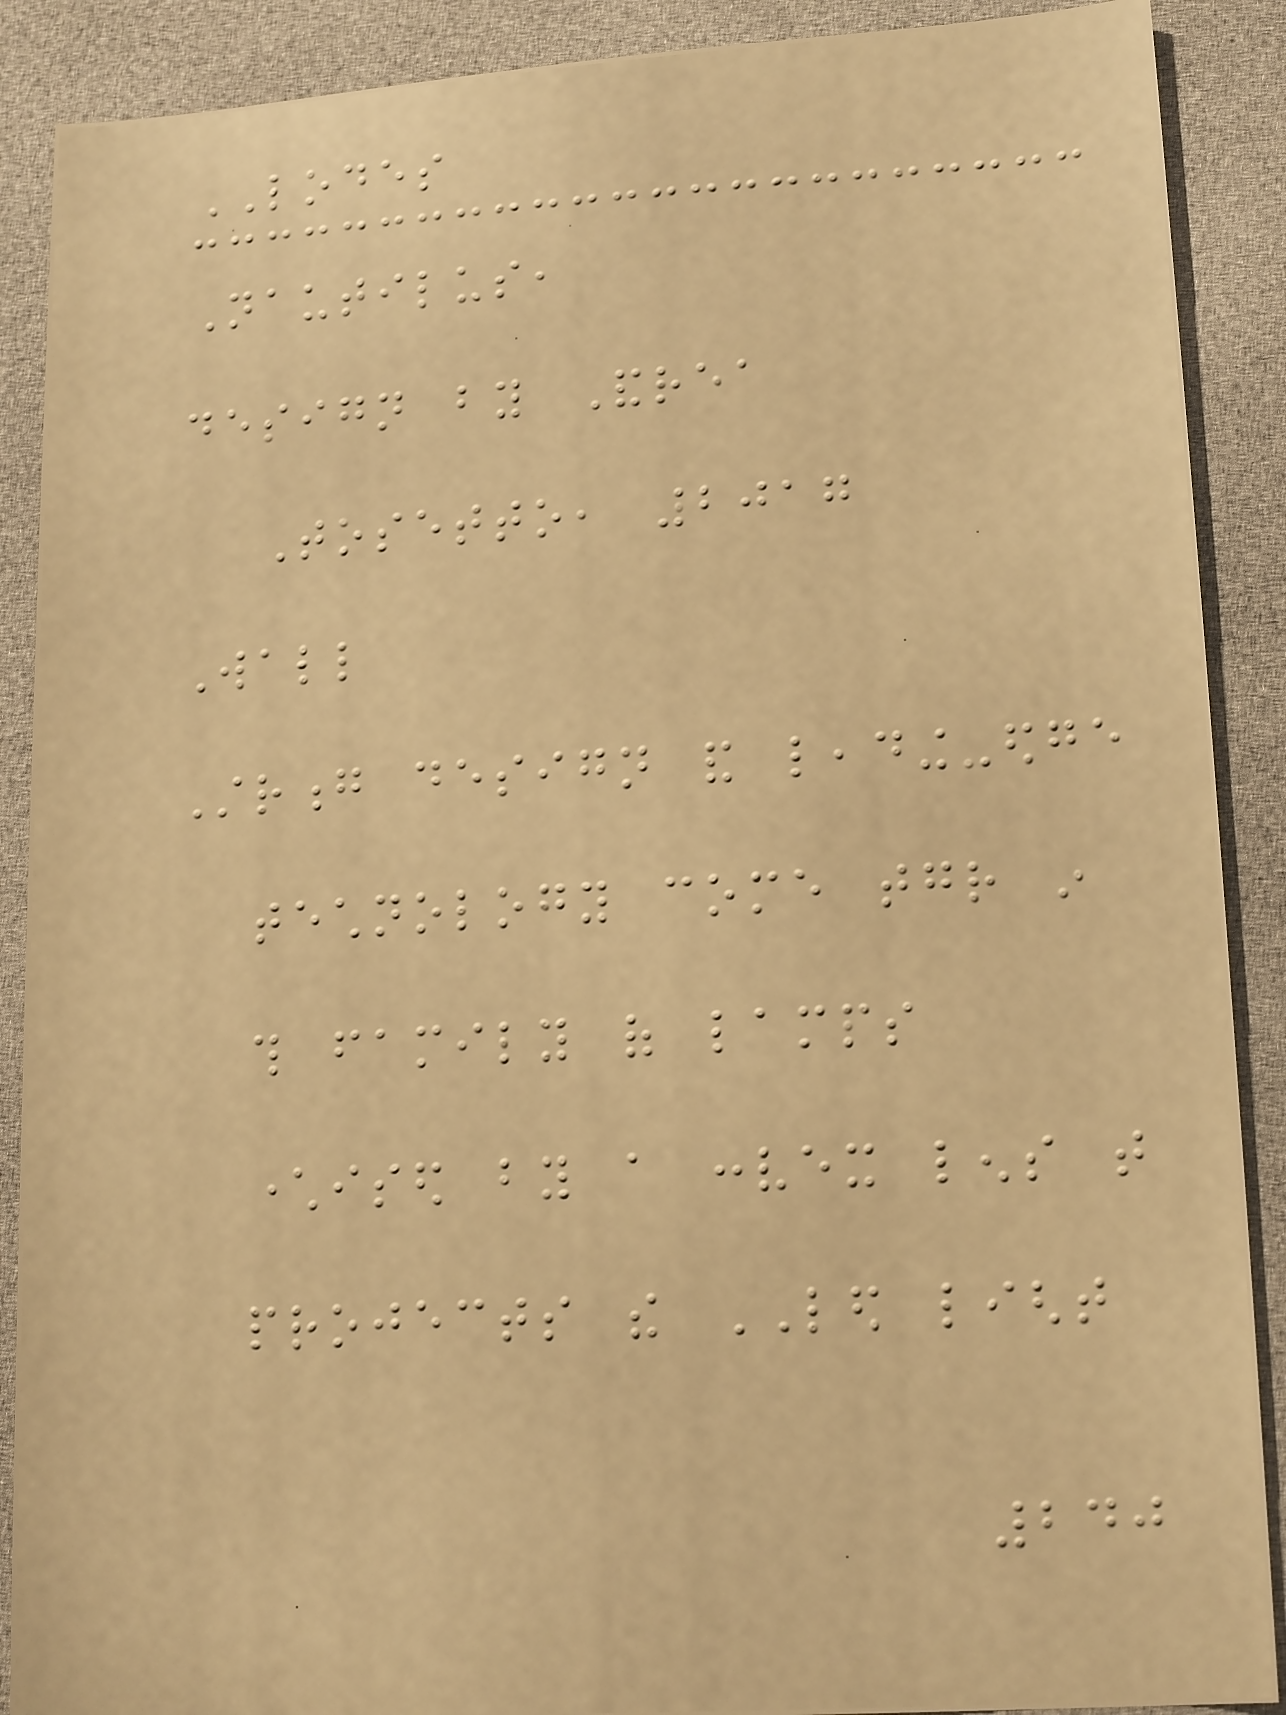LODES
Nautilus,
design by Andrea
Tosetto, 2017
Wall
Strong design and leading-edge
technology come together in
this family of lamps
characterised by a convex lens that
projects the LED light
240
